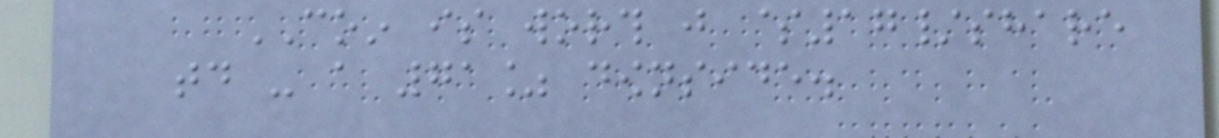COIN is worth just $17/share
today - a 71% downside.
